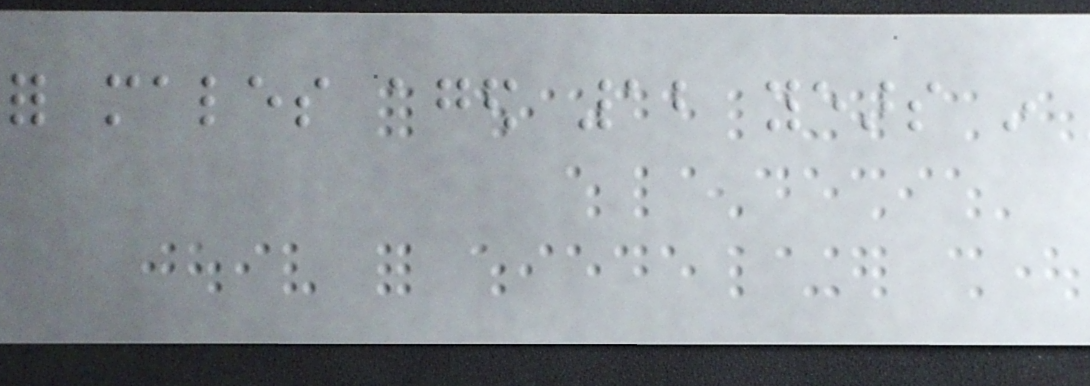for males aged 12 years in
